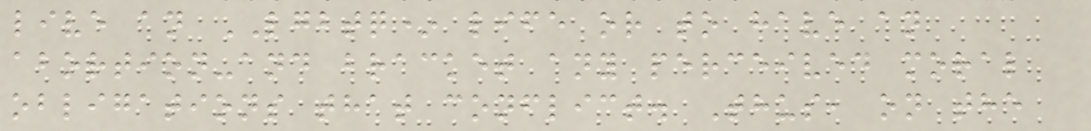live an LGBTQ* life or to have an
abortion-and bracket any perceived moral
obligations that conflict. Thus, on the
